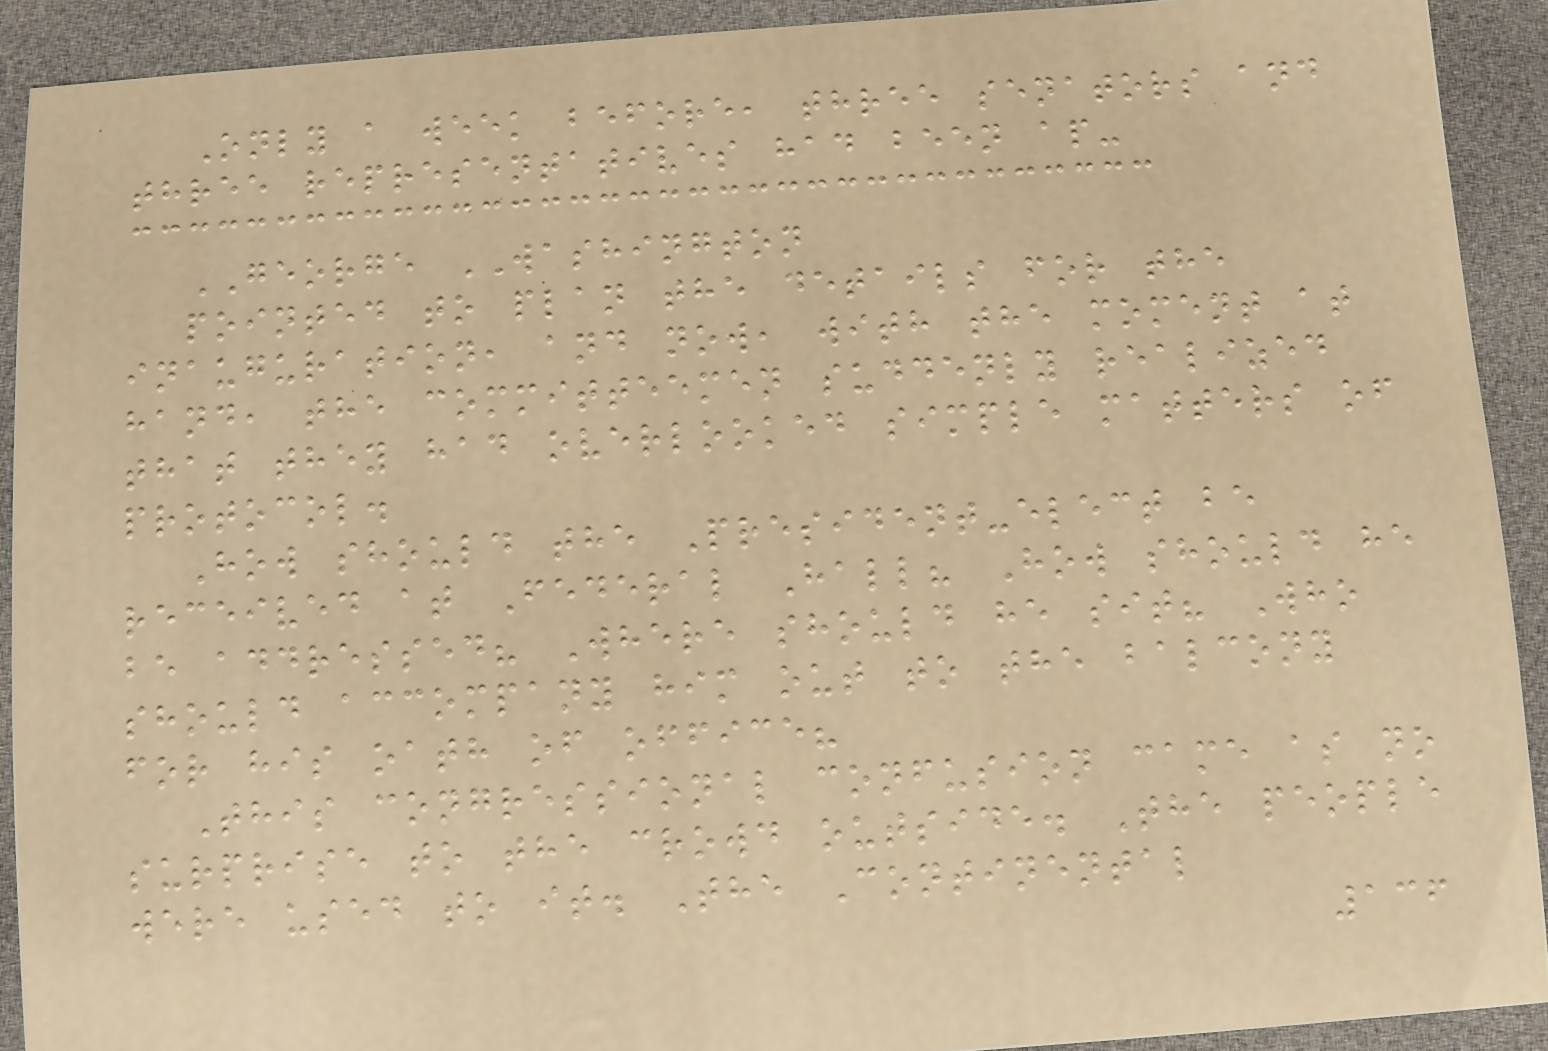Only a week before, three senators and
three representatives had been ap-
GEORGE WASHINGTON
pointed to plan the details for the
inauguration, and now, with the moment at
hand, the committeemen suddenly realized
that they had overlooked simple matters of
protocol.
How should the President-elect be
received at Federal Hall? How should he
be addressed? Where should he sit? Who
should accompany him out to the balcony
for his oath of office?
This congressional confusion came as no
surprise to the crowd outside. The people
were used to it. The Continental
136
